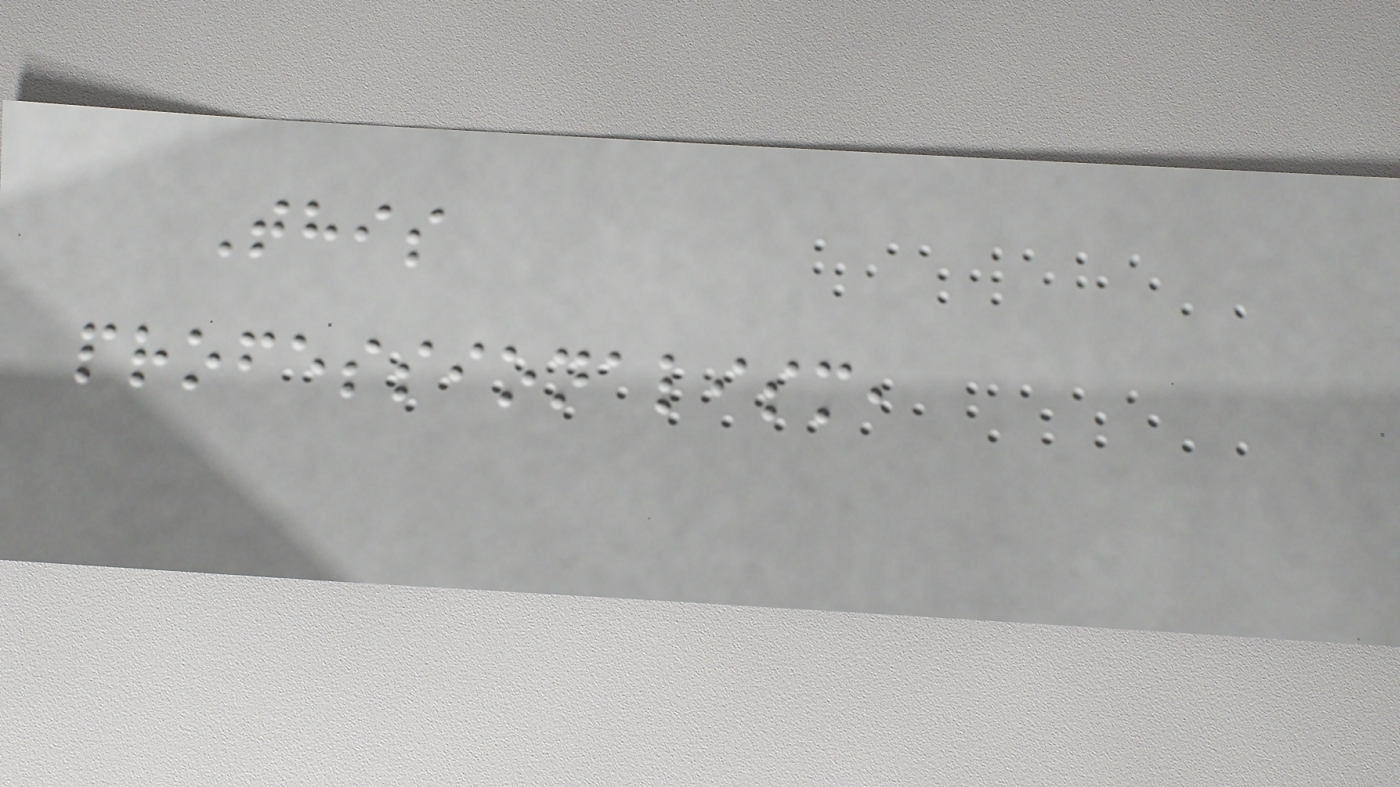This
professionalism,
